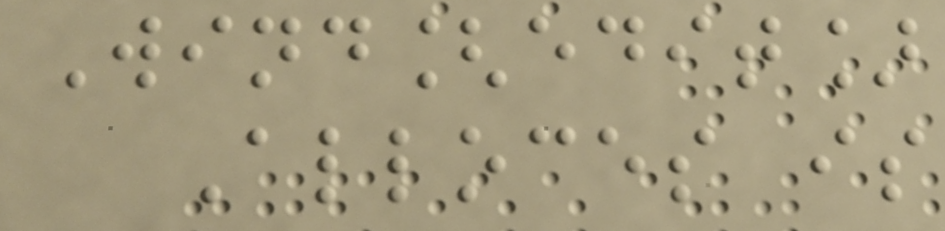Wind[edit]
Alloces is
